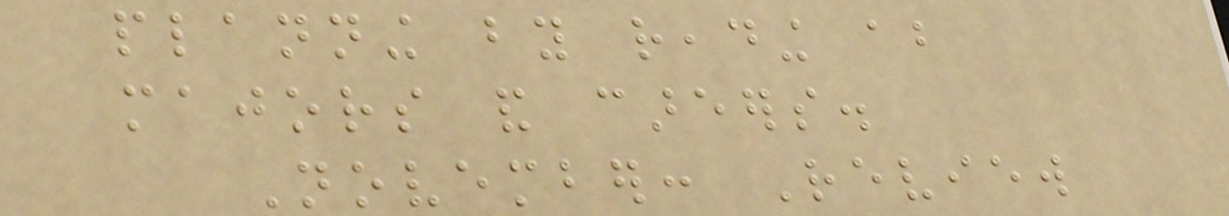planning by reading about
majors and careers.
November: Review
